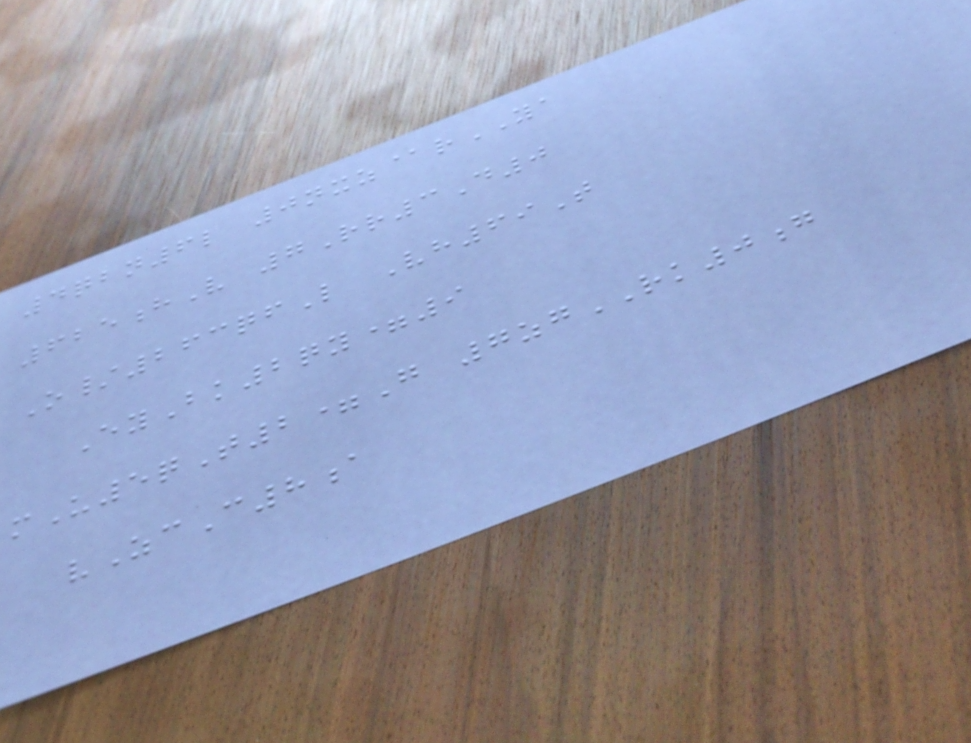4qbn6l 0nxz@rYA
625hV 7Rr3D0
O/263qfL Vh69T
EyBk2qy=9
mU5qT2=G 7zgRK0g
vZcC8a
